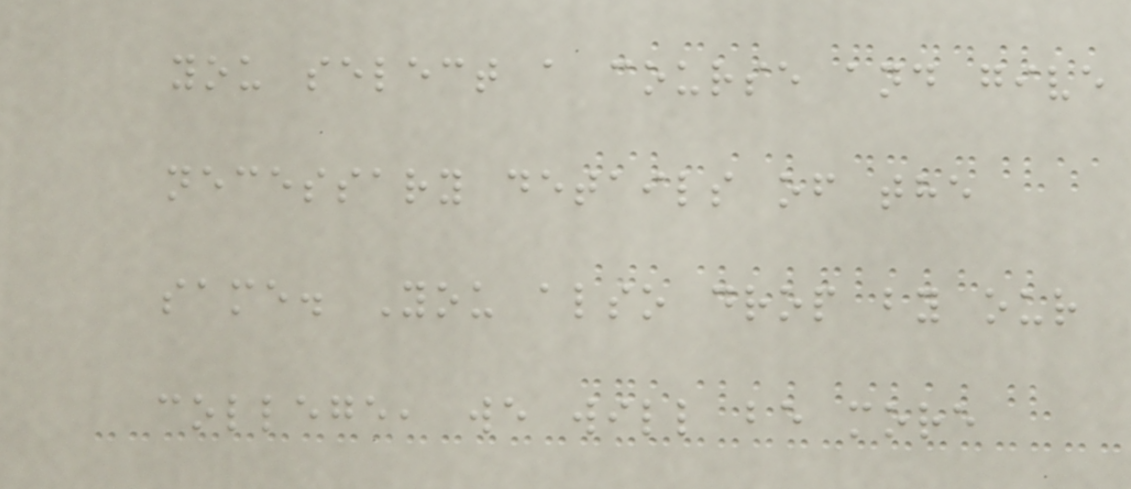you select a course and give
necessary details of the
same. You also drop by our
college, we will be more
